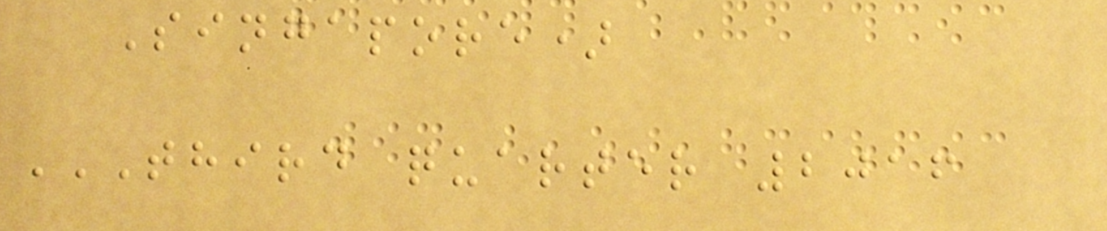Singapore)
THIRD QUARTER 2016
